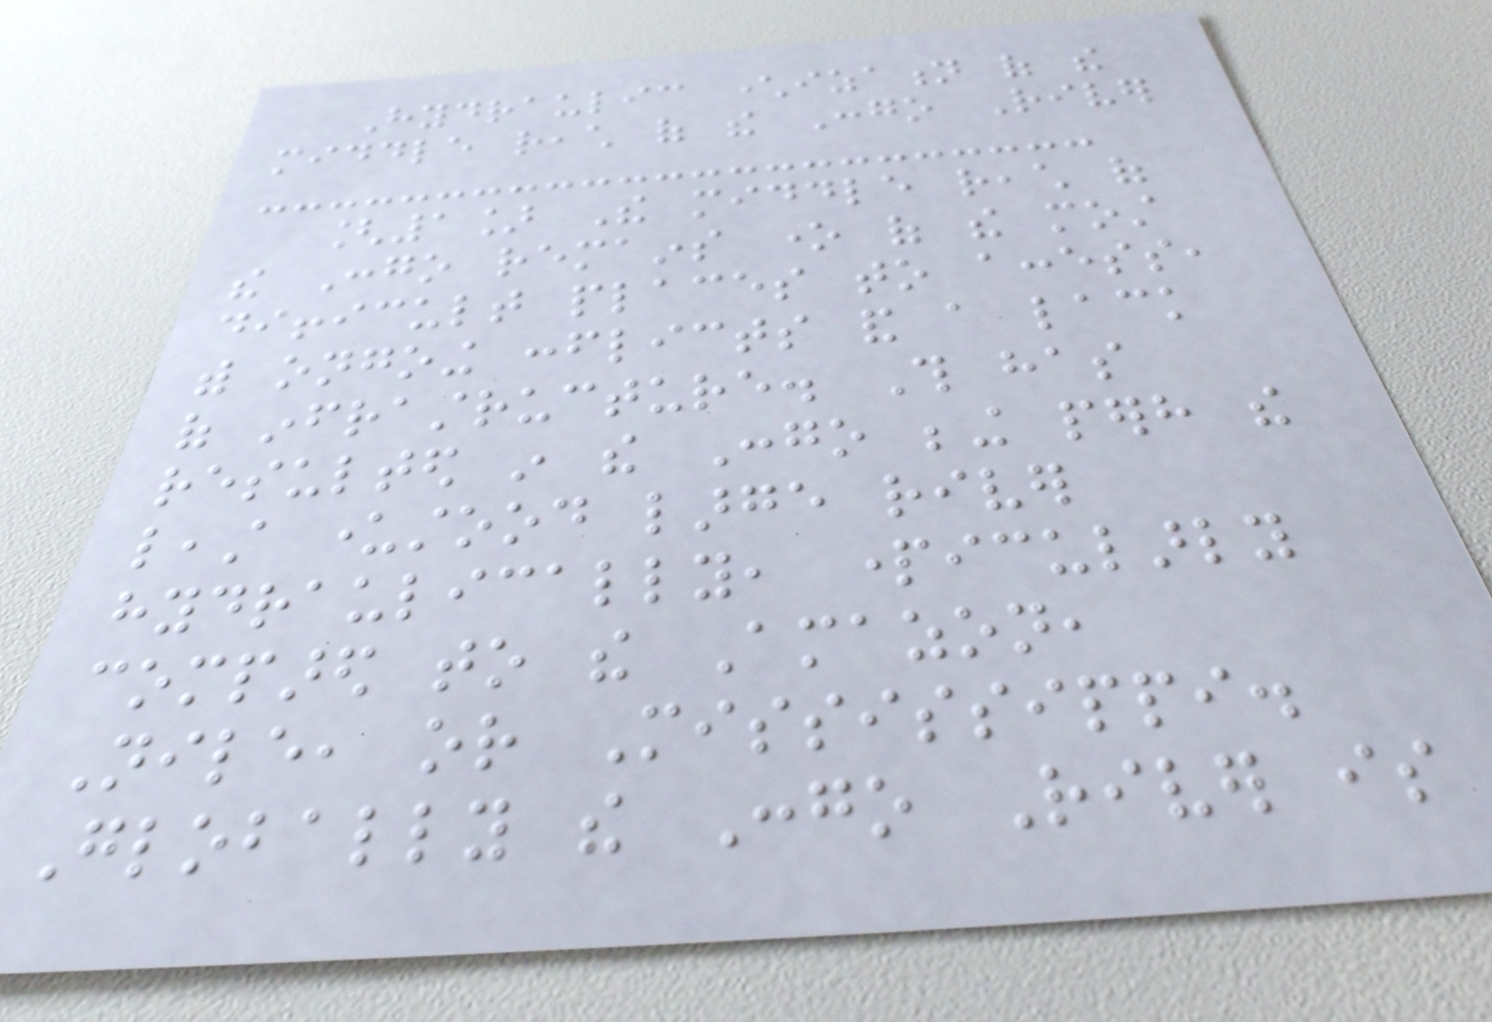Hydraulic characterization of the
middle reach of the Congo River
[1] The middle reach of
the Congo remains one of the most
difficult places to access,
with ongoing conflicts and a lack
of infrastructure. This has
resulted in the Congo being perhaps the
least understood large river
hydraulically, particularly
compared to the Amazon,
Nile, or Mississippi.
Globally the Congo River is
